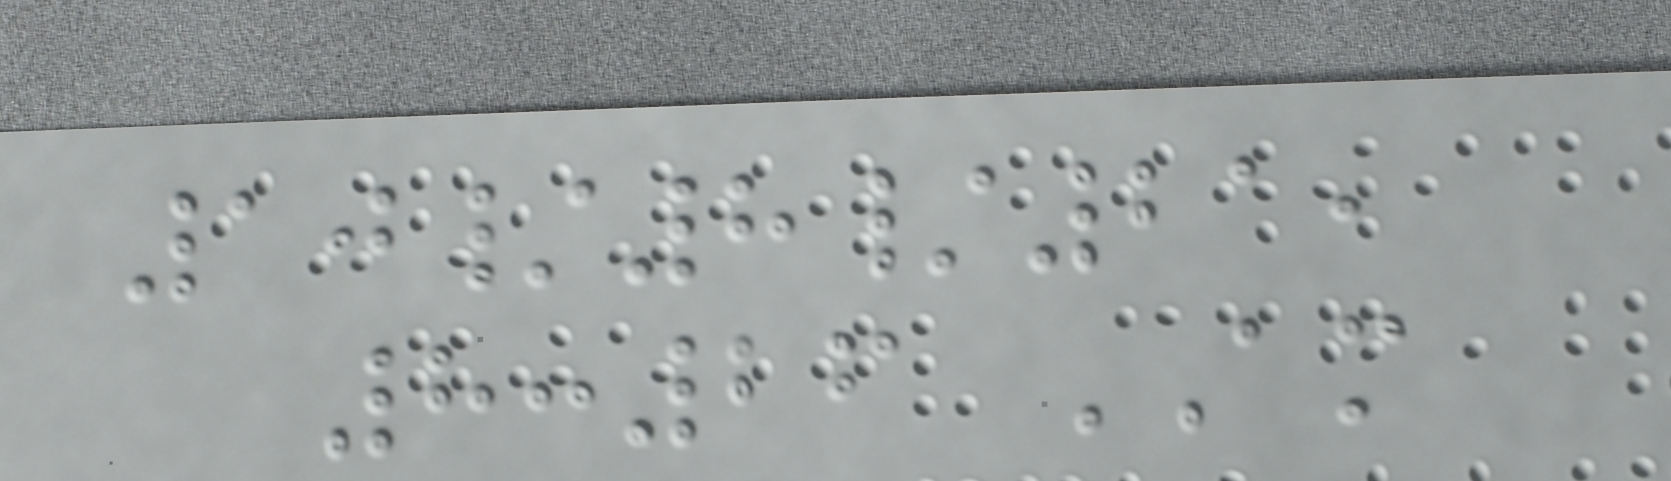10/8/21,
8:26 AM
